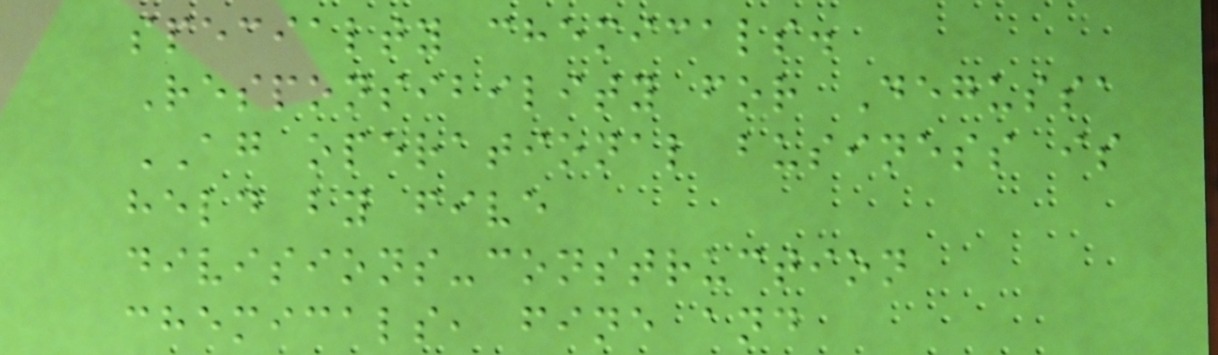specialty chemicals.
Responsibility for Degussa
AG operational business is
held by five
divisions-construction
chemicals, fine and
